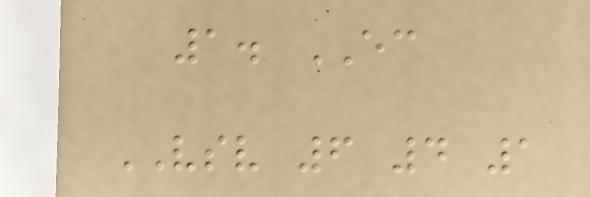1. EC
VSV 6 4 1
